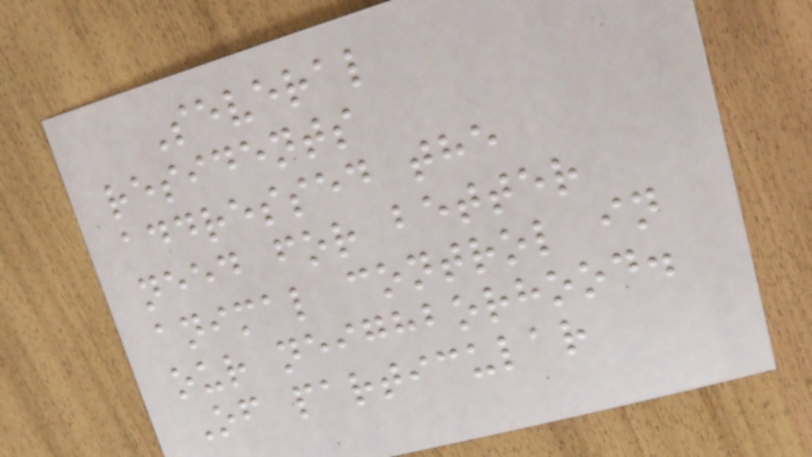Several
residents
addressed the
need for better
animal control in
our neighborhood.
Of particular
